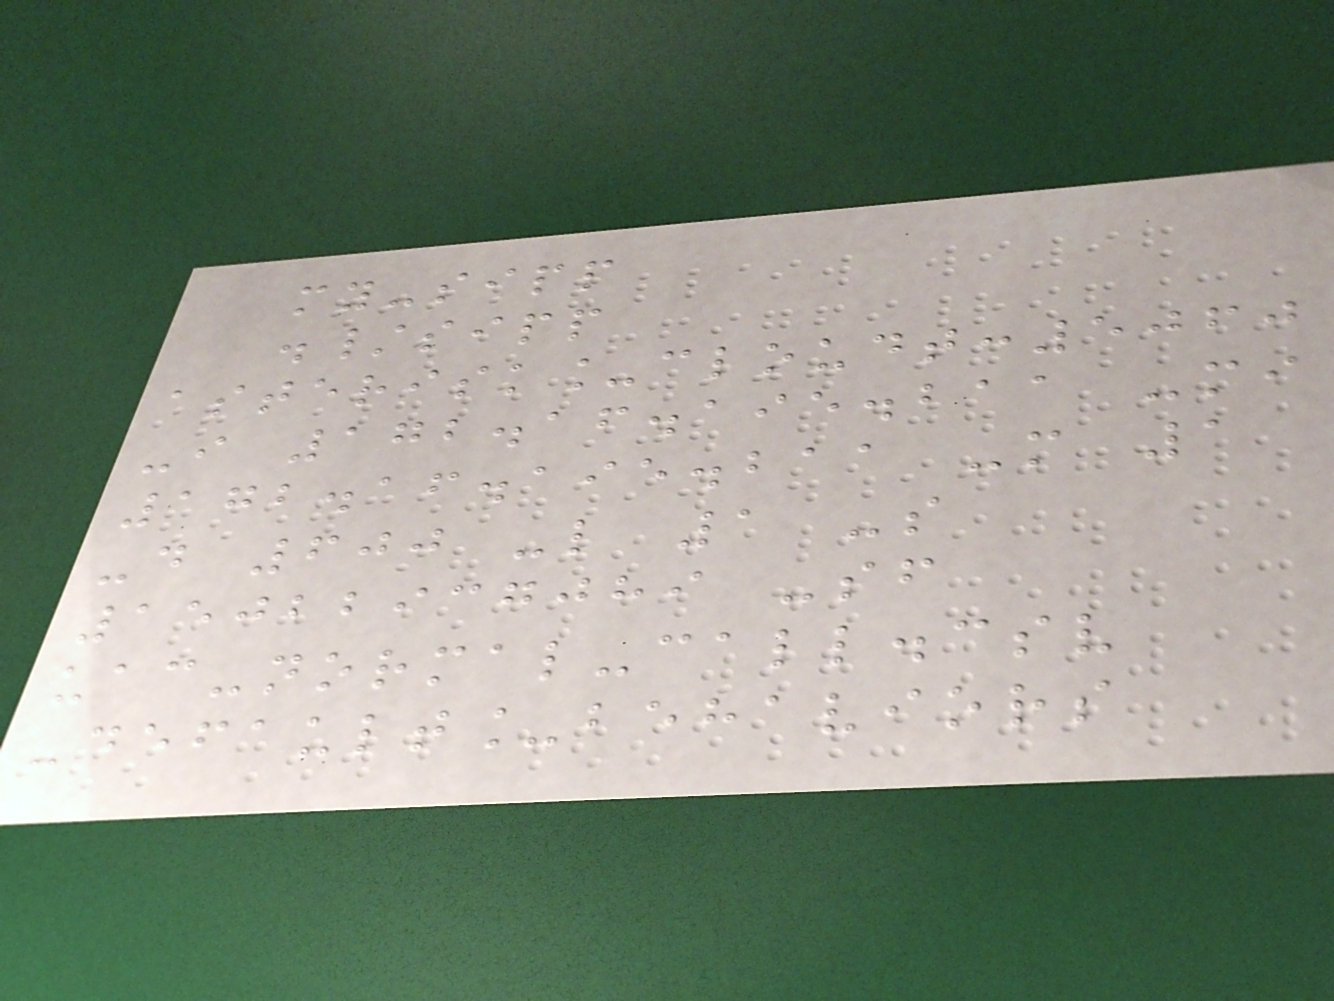my-sipp
./sipp
asterisk_cloudt:5060
-i 172.16.195.211 -mi
172.16.195.211 -m 1
-d 600 -l 1 -s
15022937089 -sf
uac-normal-call.csv
-default_behaviors
